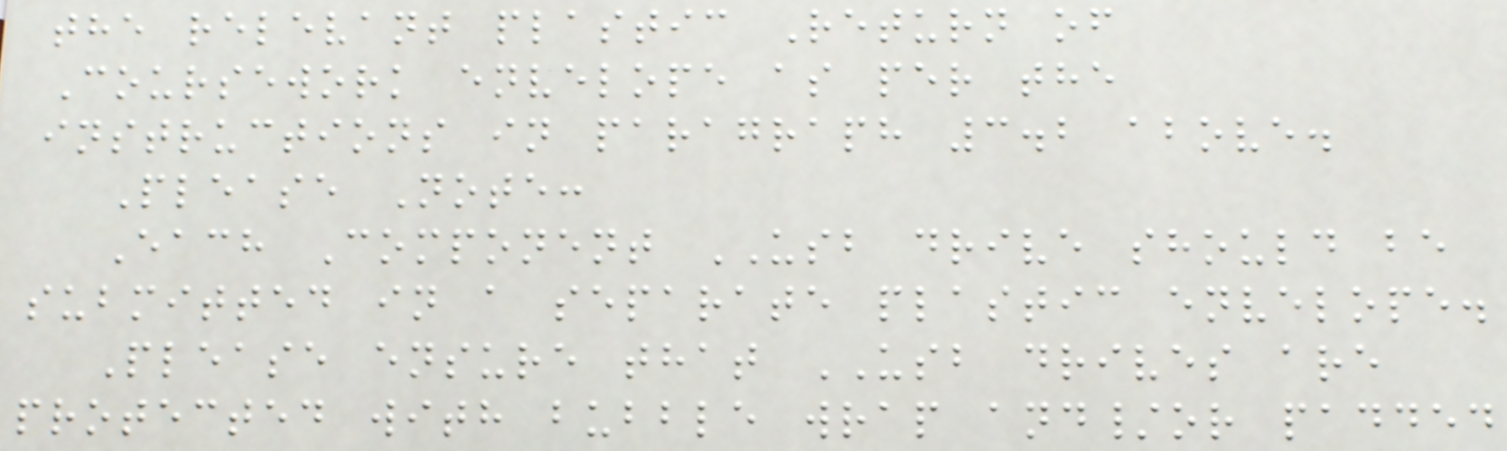the relevant plastic Return of
Coursework envelope as per the
instructions in paragraph 3.2 above.
Please Note:
Each Component USB drive should be
submitted in a separate plastic envelope.
Please ensure that USB drives are
protected with bubble wrap and/or padded
